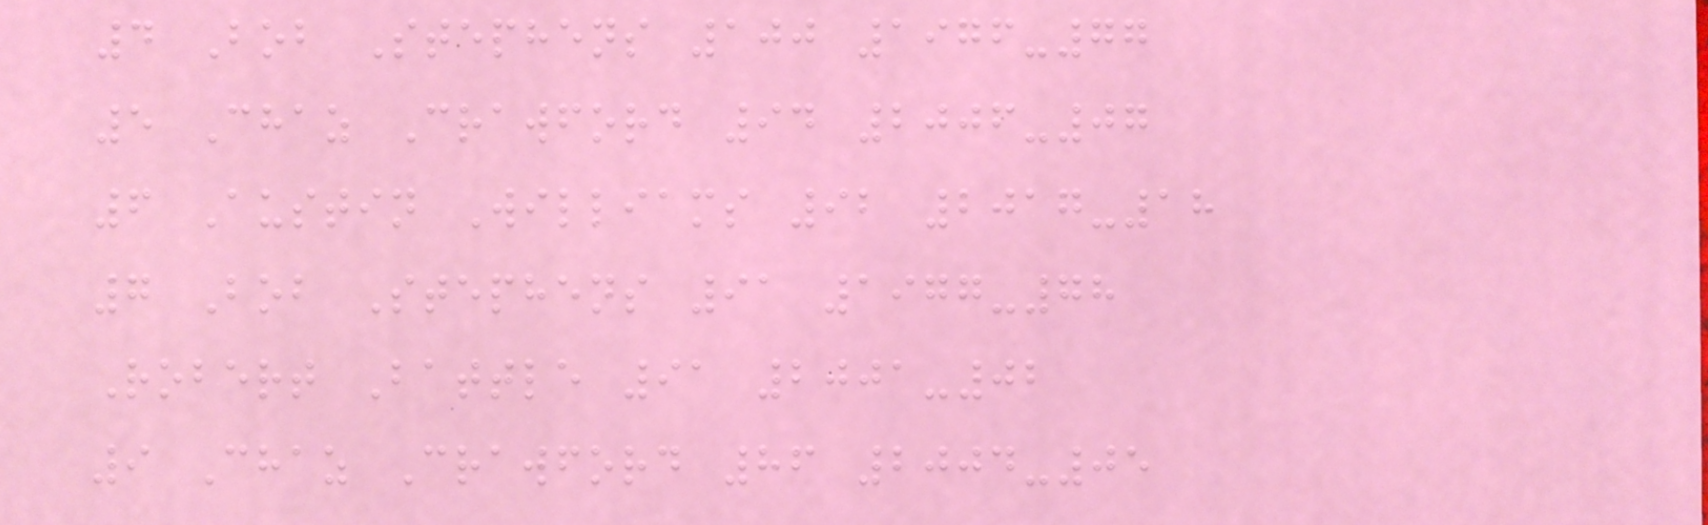4 Bob Stephens 100 1976-77
5 Chaz Crawford 94 2006-07
6 Austin Williams 92 2017-18
7 Bob Stephens 91 1977-78
Robert Battle 91 2001-02
9 Chaz Crawford 86 2004-05
